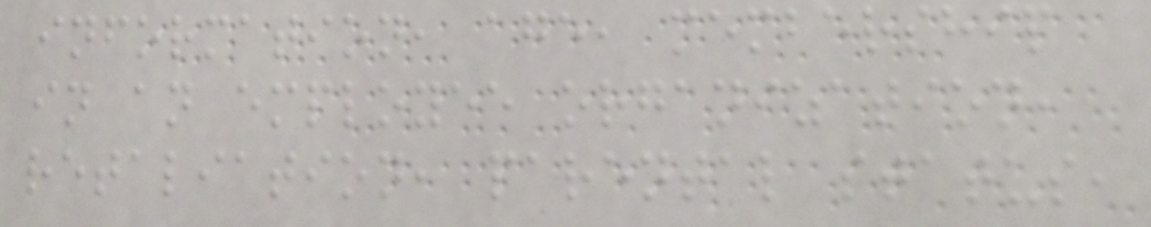information, age, membership
in an employee organization,
retaliation, parental status,
